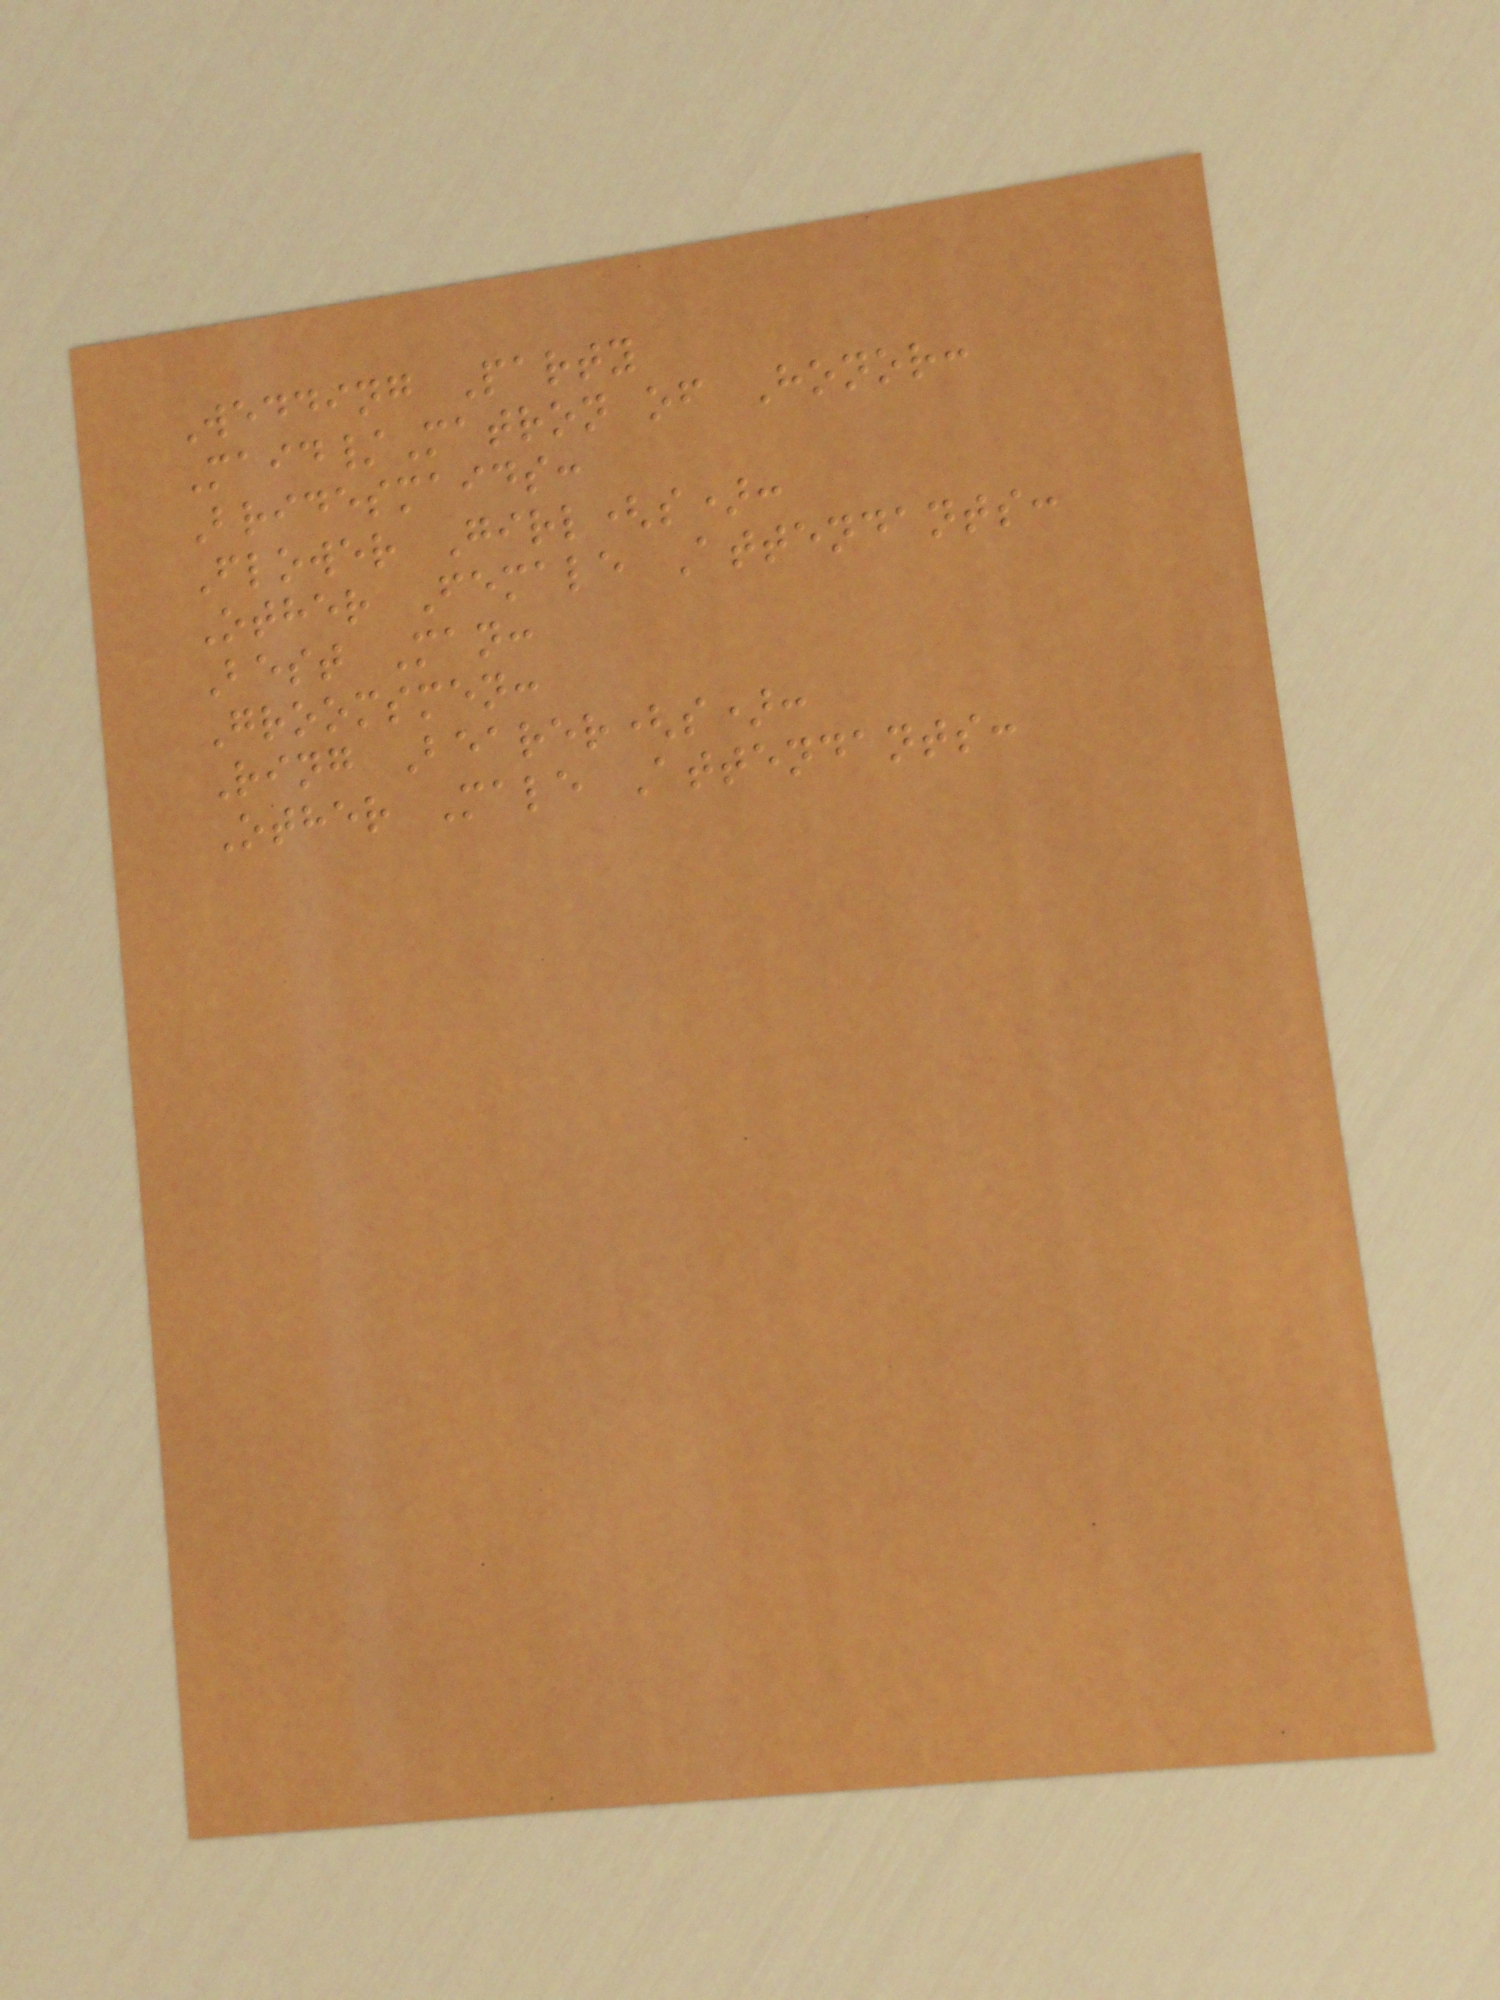Wedding Party
Maid/Matron of Honor:
Bridesmaids:
Flower Girl(s):
Other Female Attendants:
Best Man:
Groomsmen:
Ring Bearer(s):
Other Male Attendants:
